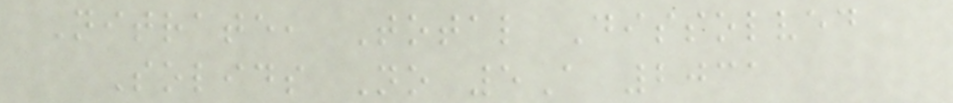Nitrate, Total Dissolved
Solids No 5A 2031
